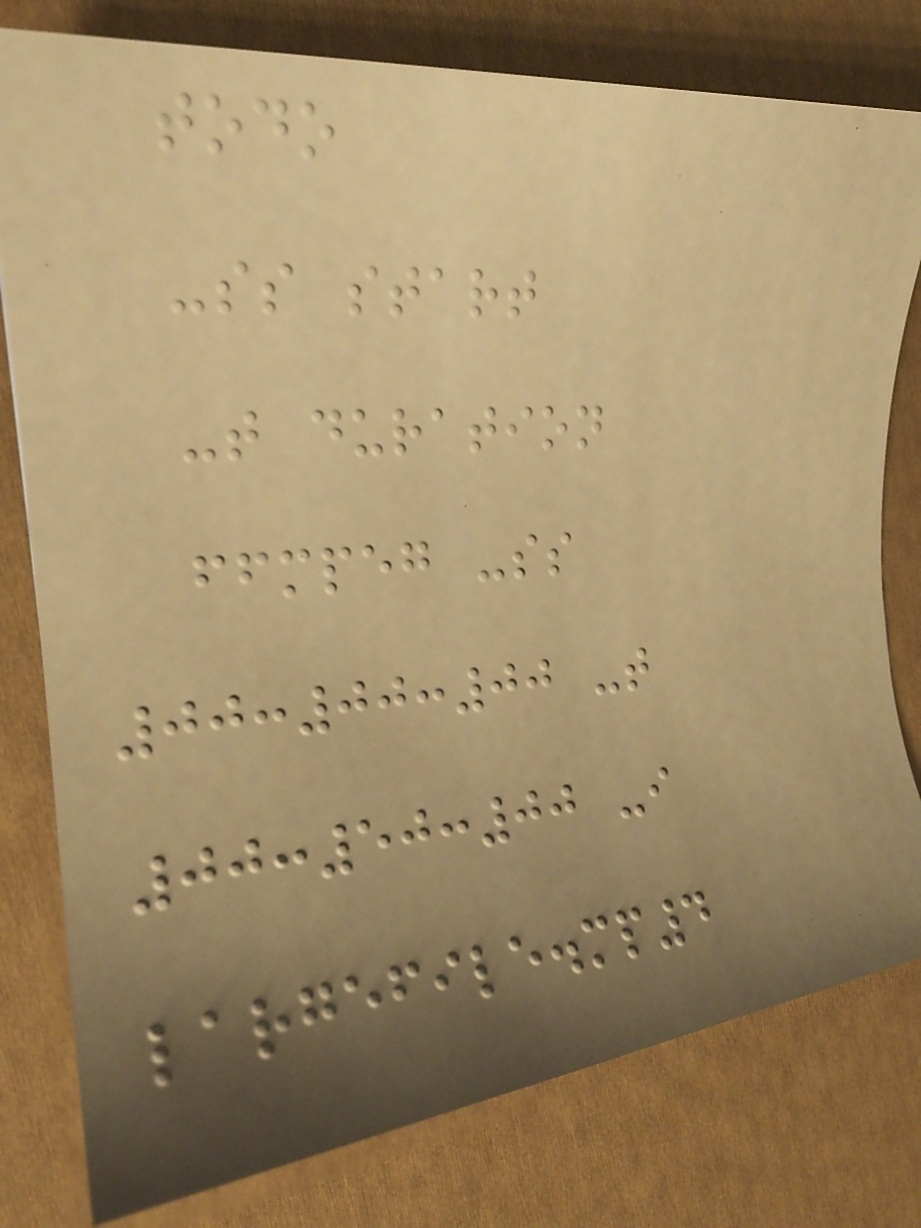todo
-ss start
-t duration
ffmpeg -ss
00:00:00 -t
00:50:00 -i
largefile.mp4
